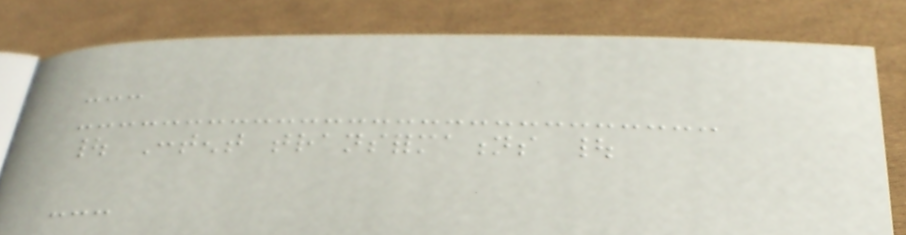---
| Content transformations |
---
